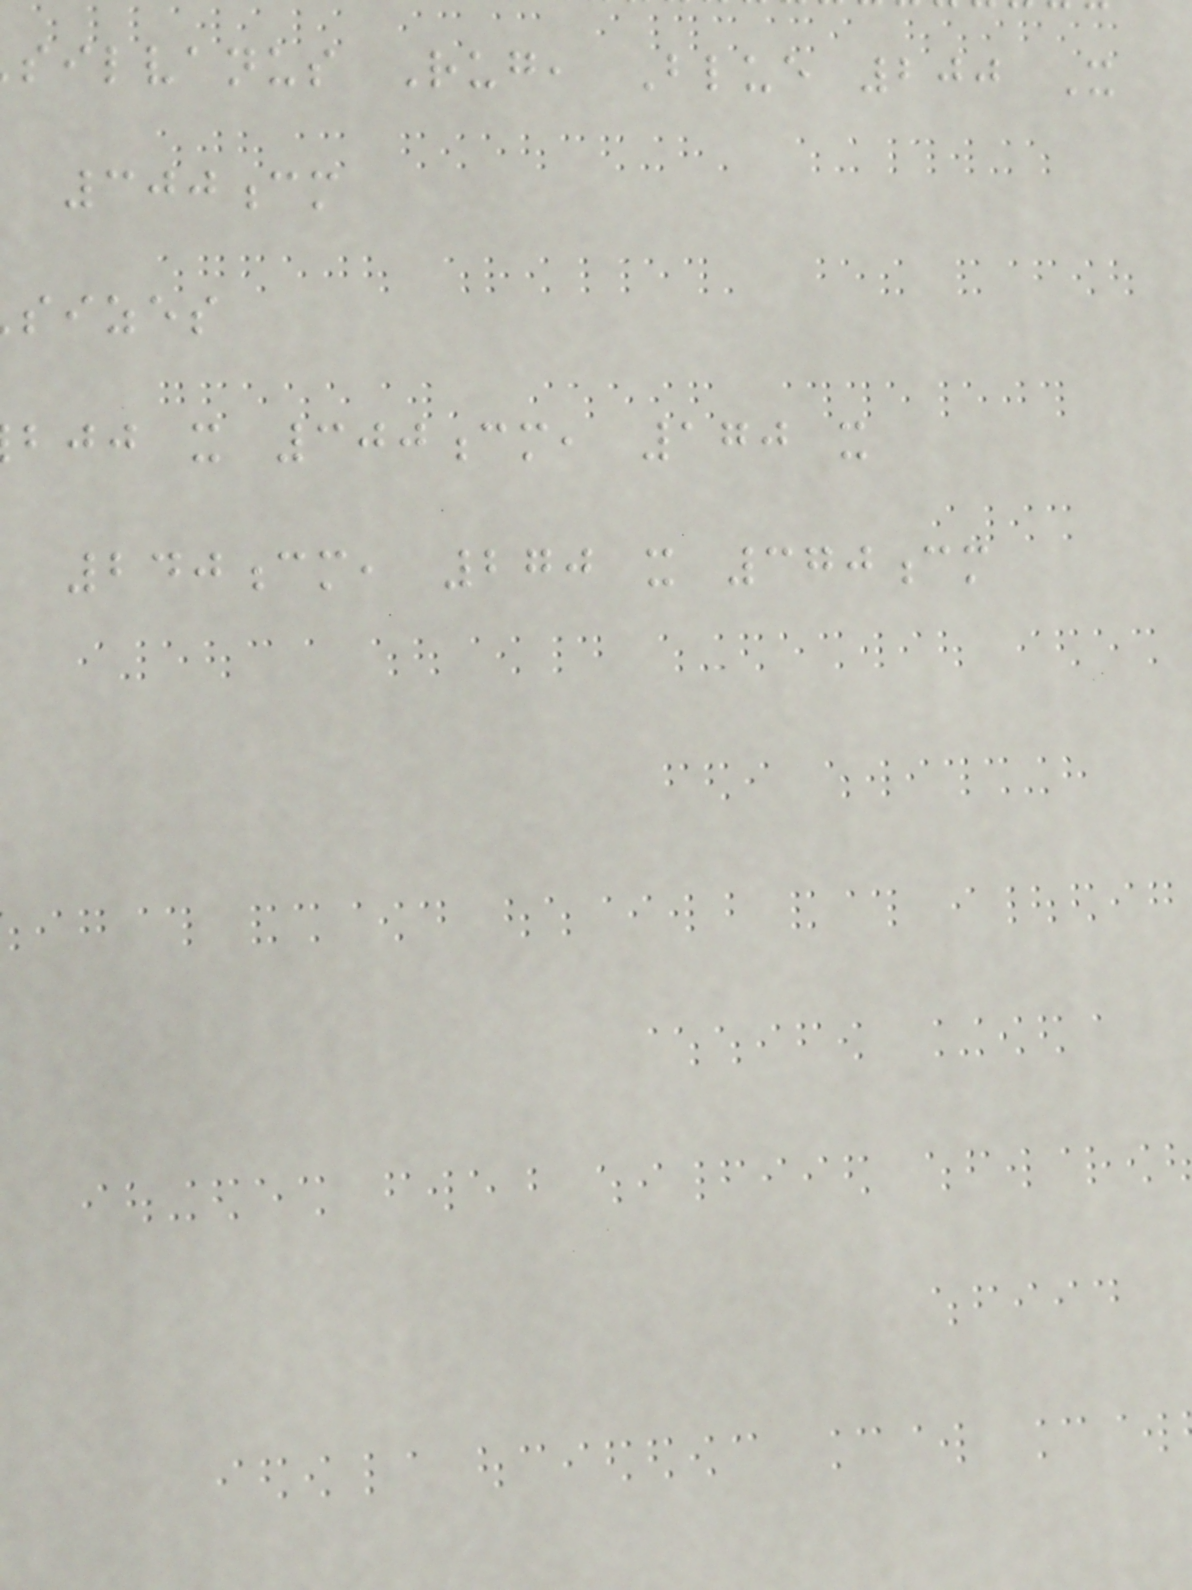silvanus Rug, Blue 200 X
300cm
sizes
bjj x 300cm, 170 x
240cm, 270 x 370cm
